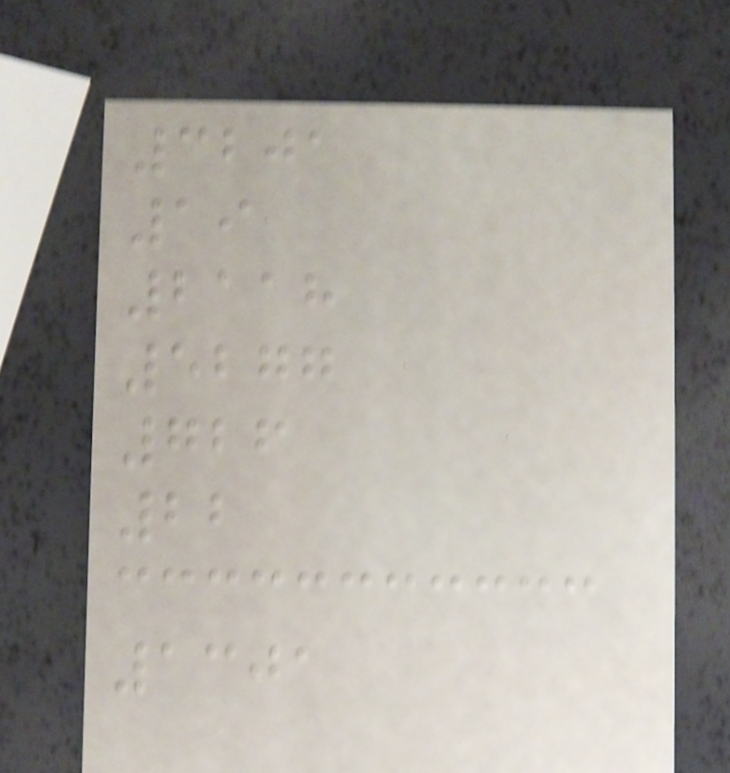3201
19
2118
5277
726
22
1301
